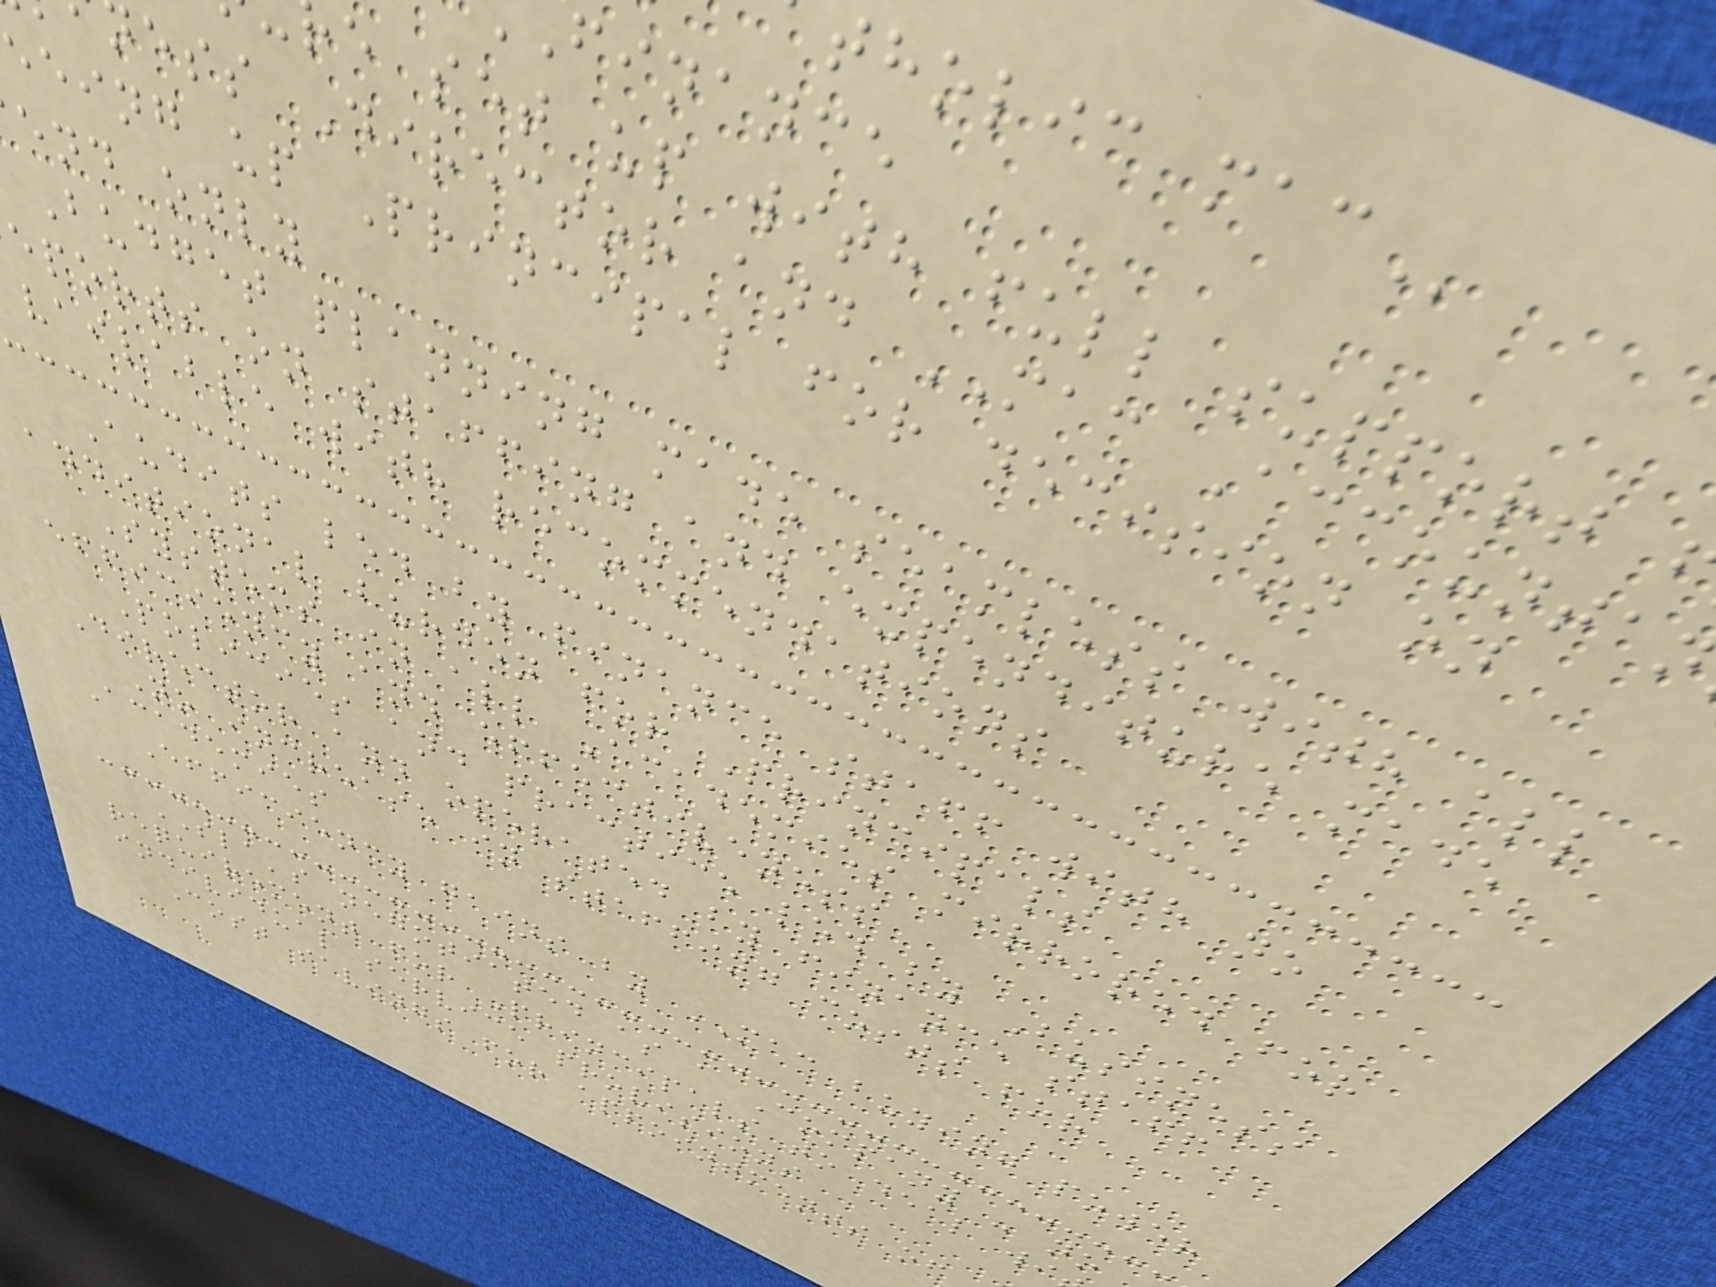finance
e set up with full support
ess Director and MAC Accounta
eeing up Principal for decision on
end only
Budget planning made seamless with all
eports on staffing and expenditure made
vailable with recommendations
Audits led by finance staff with no
additional burden for Principals
Systems in all Academies mirrored for
efficiency and effectiveness
Policies and practice led by Business
Director and operated by finance staff
No increase in staffing costs for
Academies
Efficiency gains by MAC buying power
SLA's negotiated as a Company - no
requirement for Principals to deal wi
individual service provisions
Cost savings for appointments of
